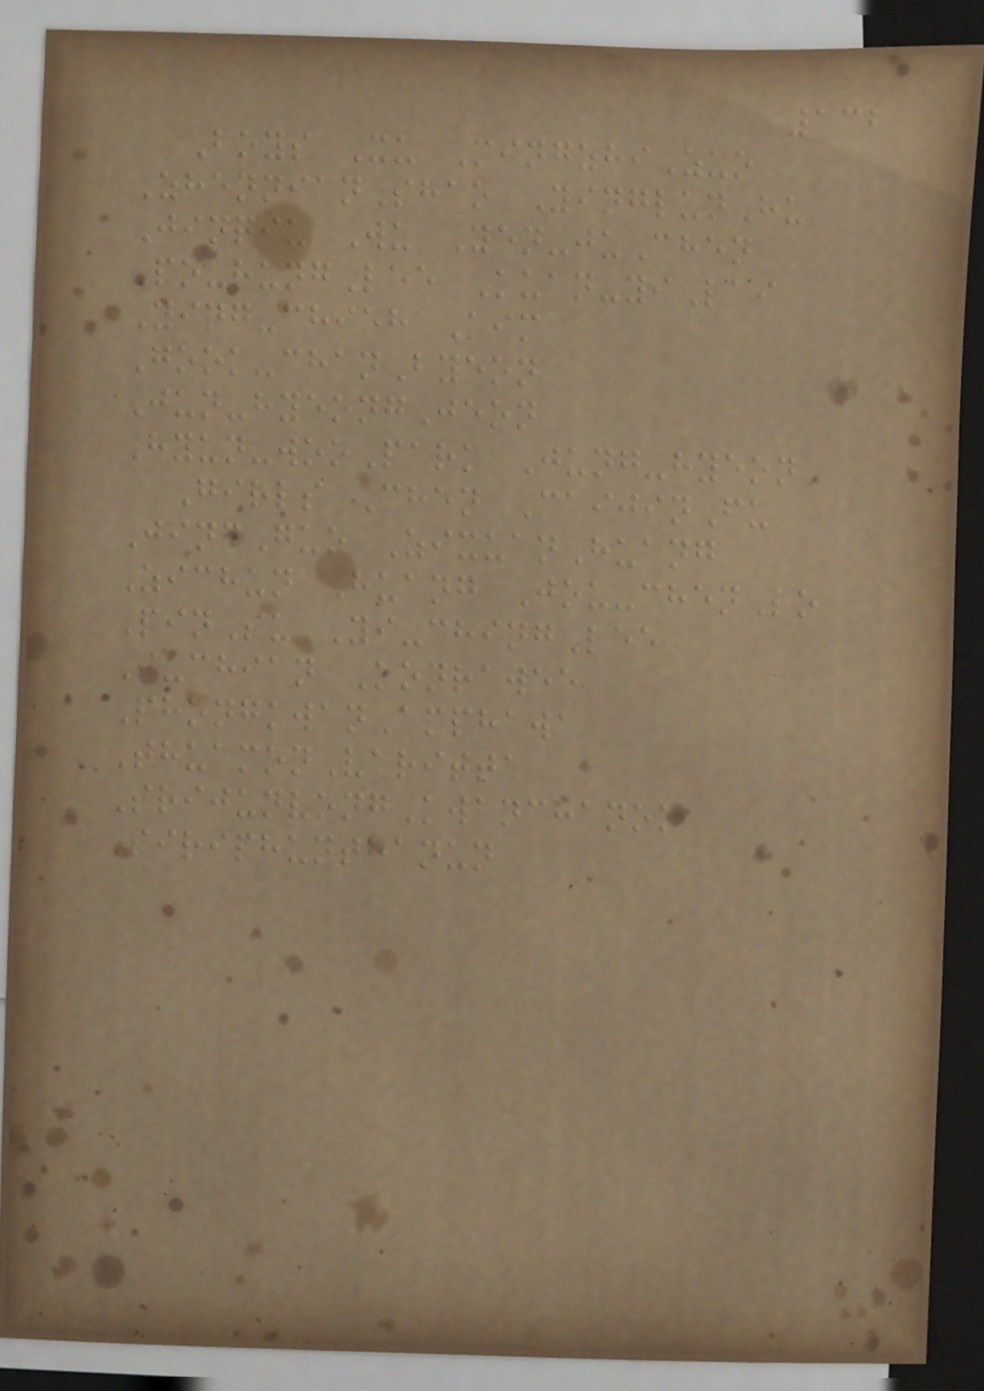132
Boys Xu MingzhiZuo
ZhennianShao YinglunHu
Jinqiu Wu Yen-juChen
Po-hungLee Kuan-yiLai
Ying-chieh Kim
Gook-chanByeon
Jun-hyeongJeon
Hyun-wooPark Jung-hyeon
Girls Chen CaijinFu
JingGuo ZixuanHuang
Zichun Huang Jou-chenLo
PinSu Yi-chingLee
I-chian Konrawee
PhongkwanAmphawa
ThuamonVaritta
SrijunvongKwanchanok
Siriphunthanun
